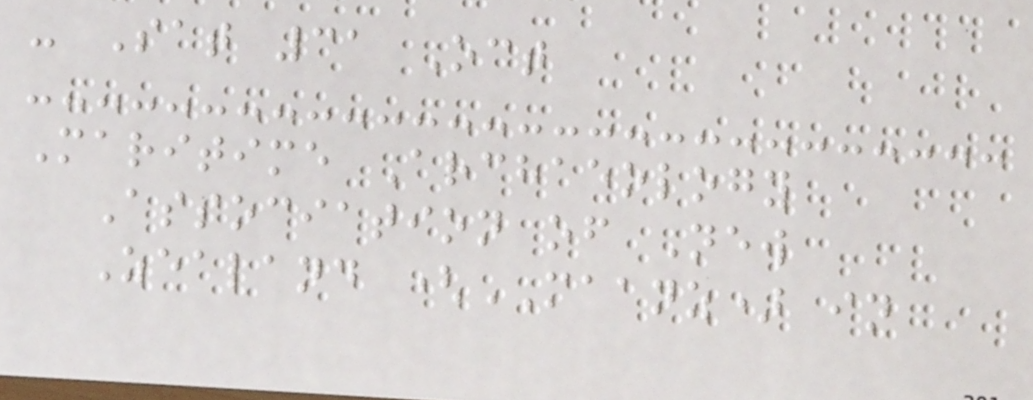- Sat 31 Oct
Maritime Archaeology
Association of New
Zealand (MAANZ) in
